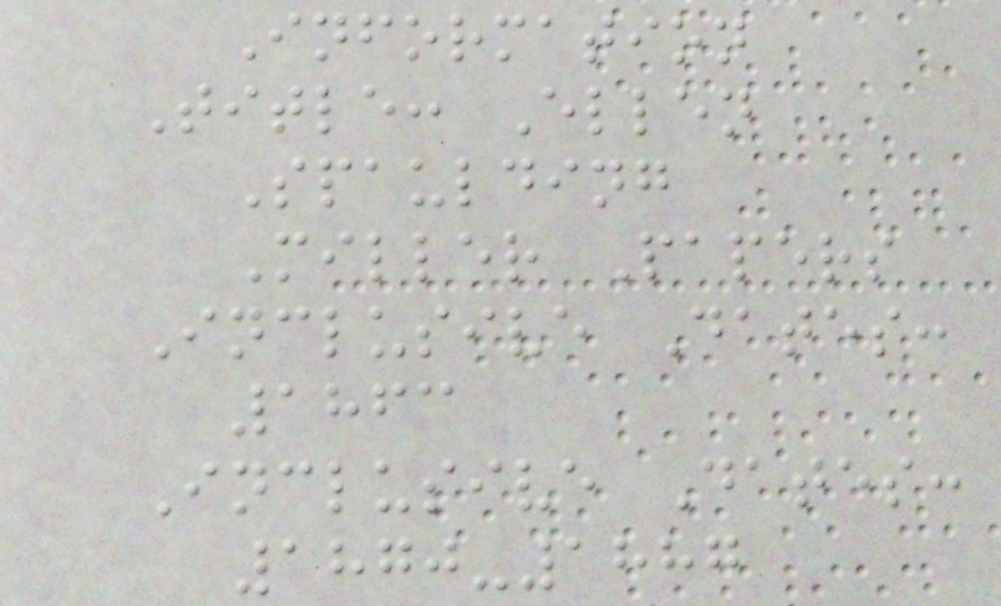Information
Title: Ellen
Spaulding
Miller Papers
Inclusive Dates:
1863
Inclusive Dates:
1870-1887
